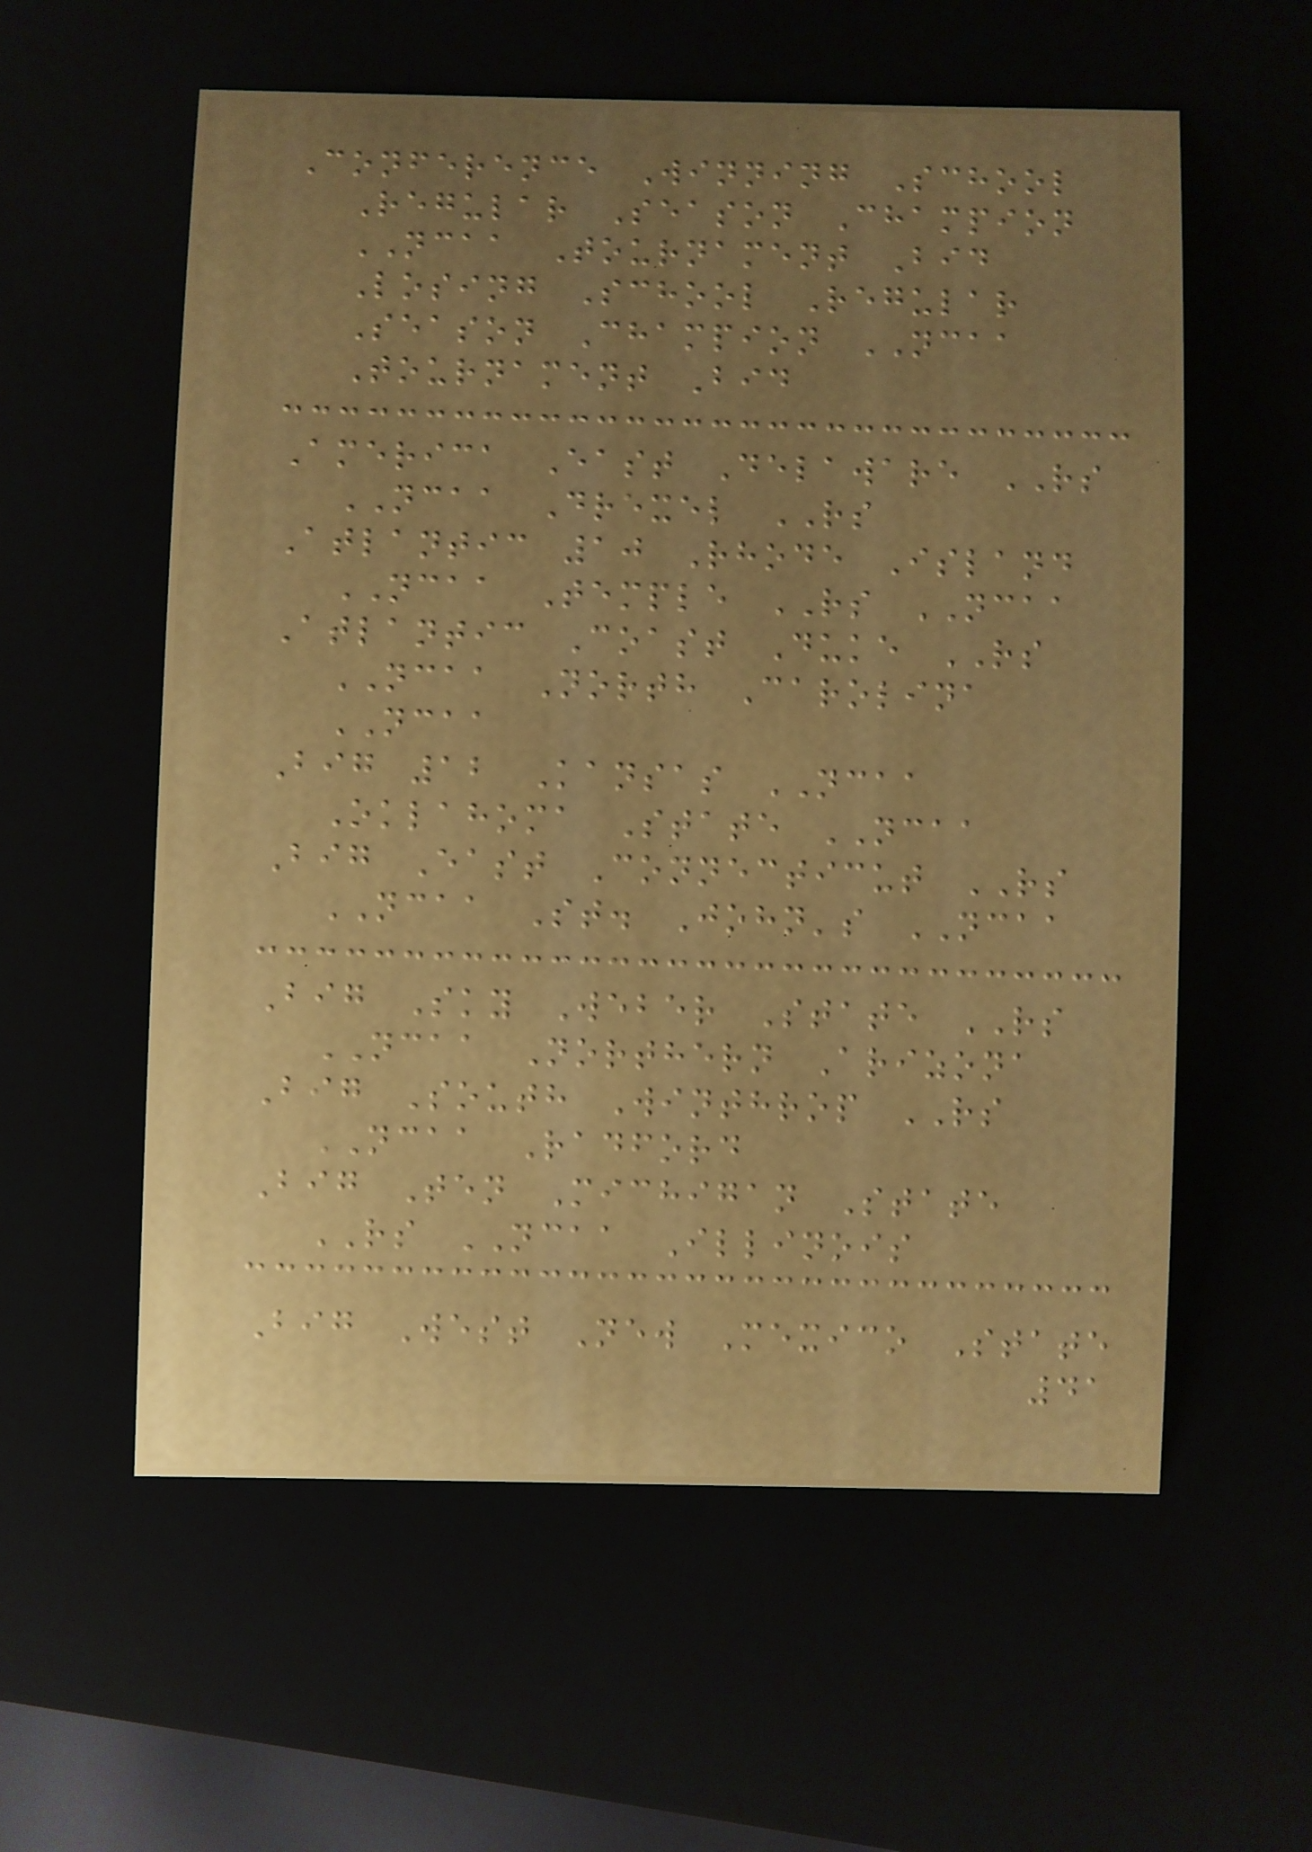Conference Winning School
Regular Season Champion
NCAA Tournament Bid
Losing School Regular
Season Champion NCAA
Tournament Bid
America East Delaware RS
NCAA Drexel RS
Atlantic 10 Rhode Island
NCAA Temple RS NCAA
Atlantic Coast Duke RS
NCAA North Carolina
NCAA
Big 12 Kansas NCAA
Oklahoma State NCAA
Big East Connecticut RS
NCAA St. John's NCAA
Big Sky Weber State RS
NCAA Northern Arizona
Big South Winthrop RS
NCAA Radford
Big Ten Michigan State
RS NCAA Illinois
Big West New Mexico State
41
